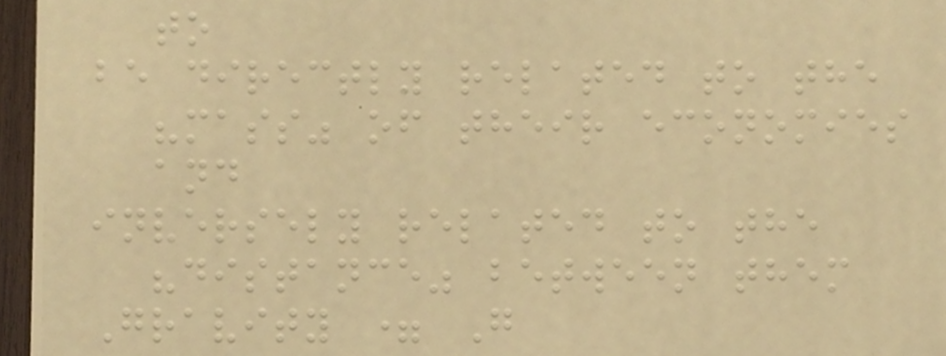to
be directly related to the
"mass" of their economies
and
inversely related to the
"distance" between them
Gravity = G
